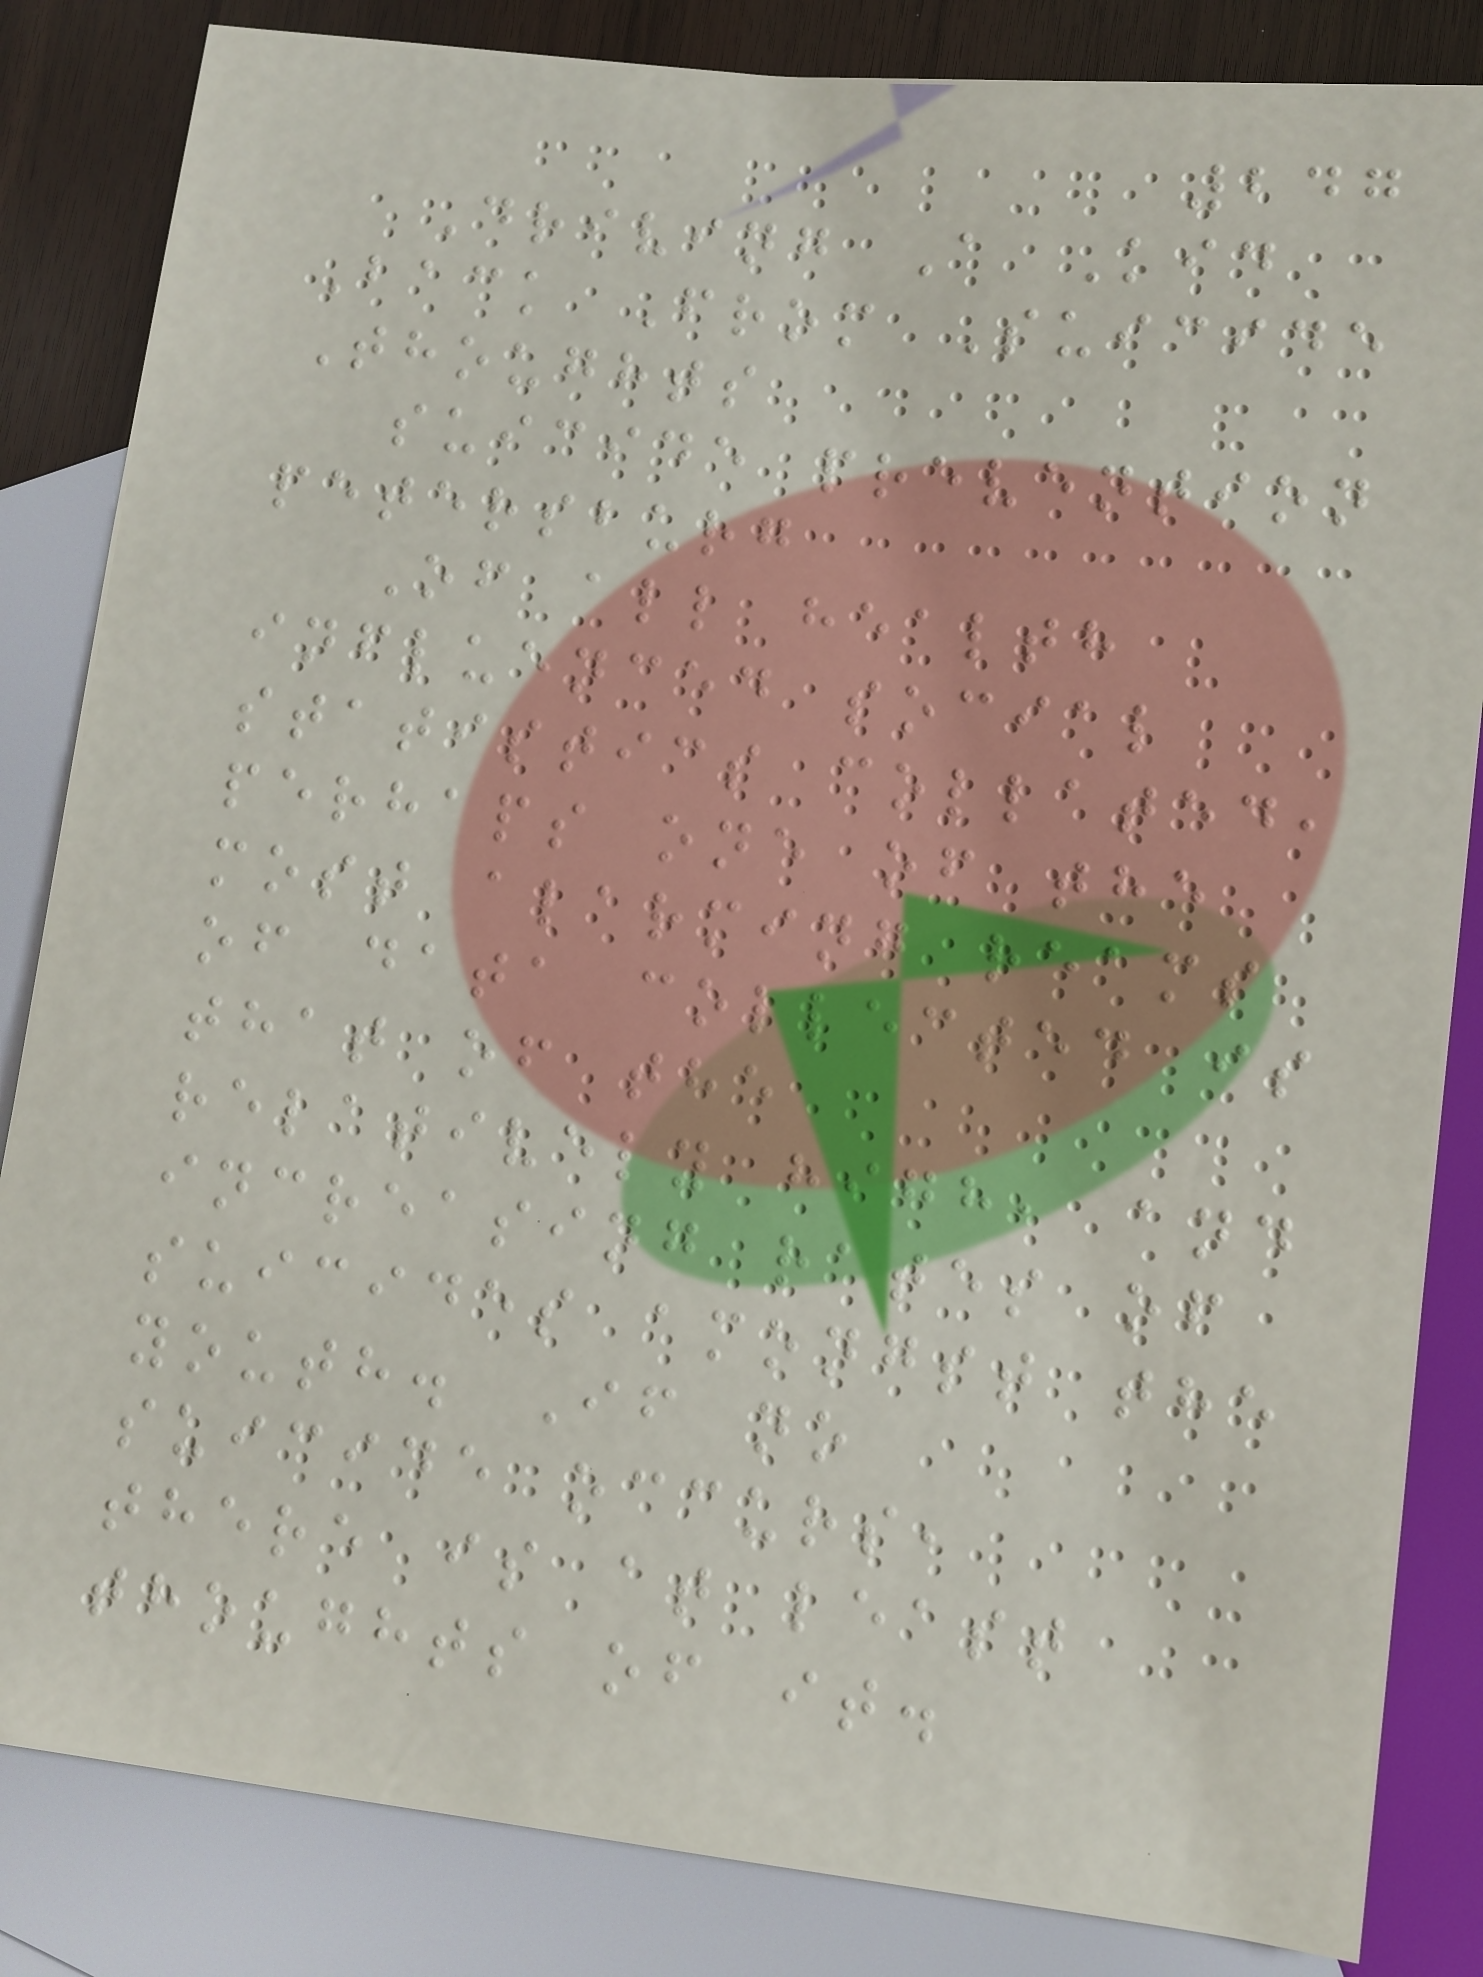247
Driving A Kid
Back From Suicide
Thoughts
suicide prevention
petersburg
Of all health
influenced social
statistics collated,
perhaps one of the
most alarming reams
of data collected is
that of the
relatively high, and
increasing rates of
suicides amongst the
youth. If no
suicide occurs,
there is at least
thoughts of it.
